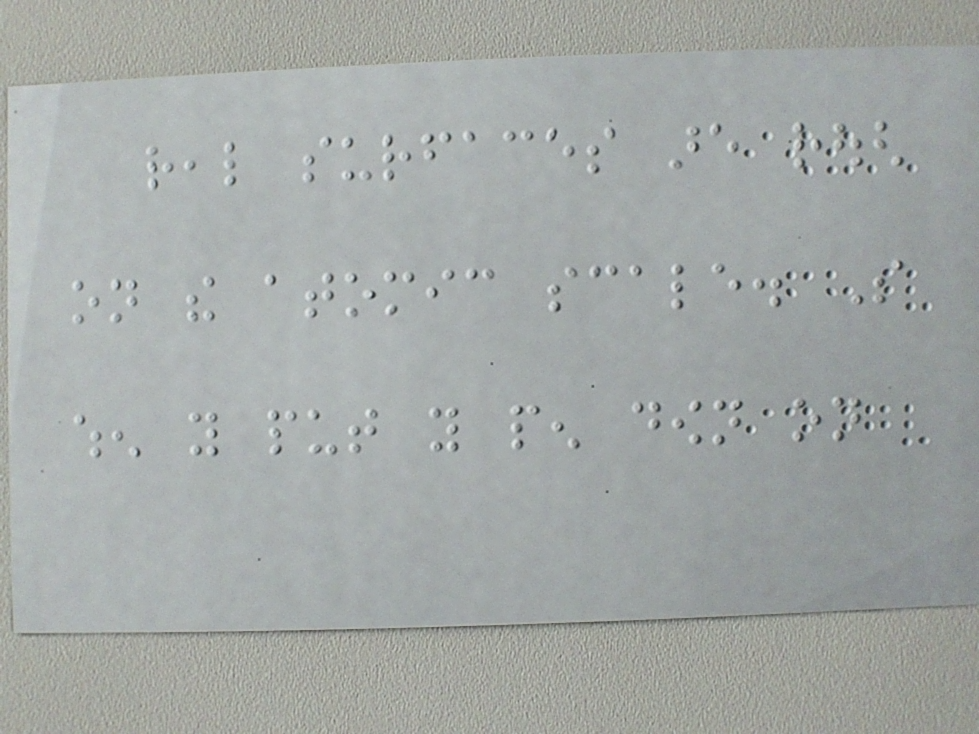real surfaces are rough
on the atomic scale. So
when you put you pen down on
